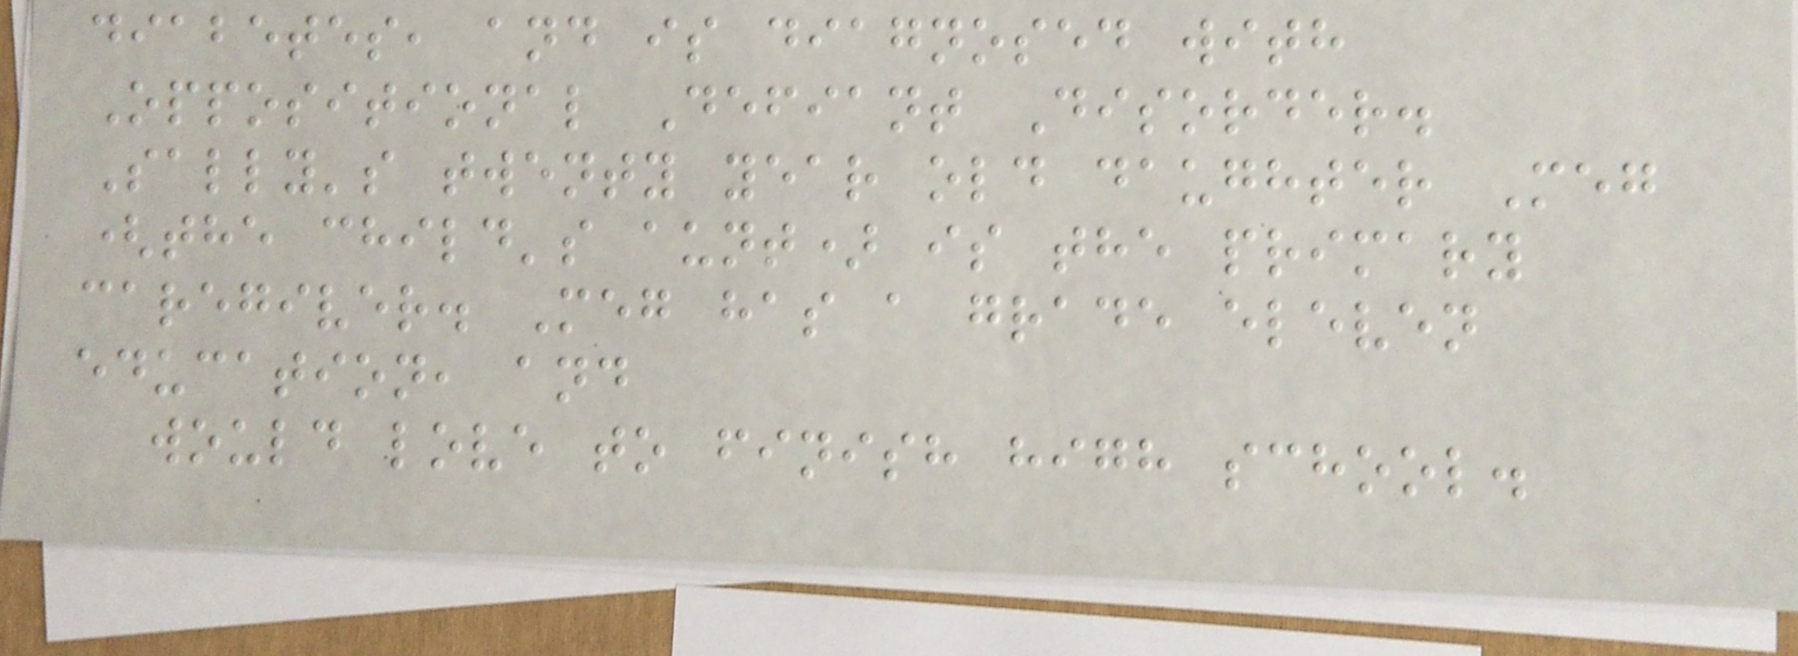diabetes, and is diagnosed with
Oppositional Defiant Disorder.
Sally's twenty year old daughter Meg
(the child's aunt) is the primary
caregiver. Meg has a grade eleven
education, and
would love to finish high school.
